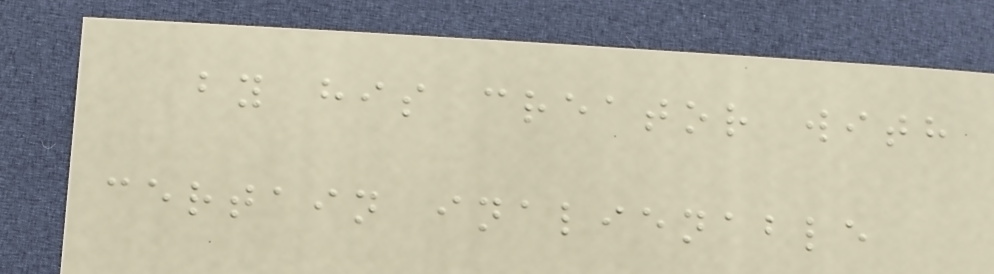by his creator with
certain inalienable
